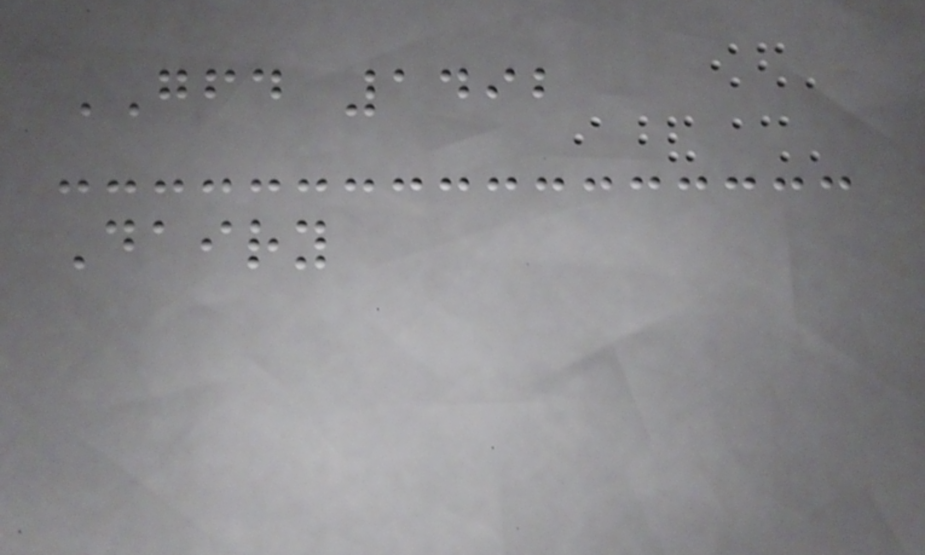GFD 1492
Dairy
